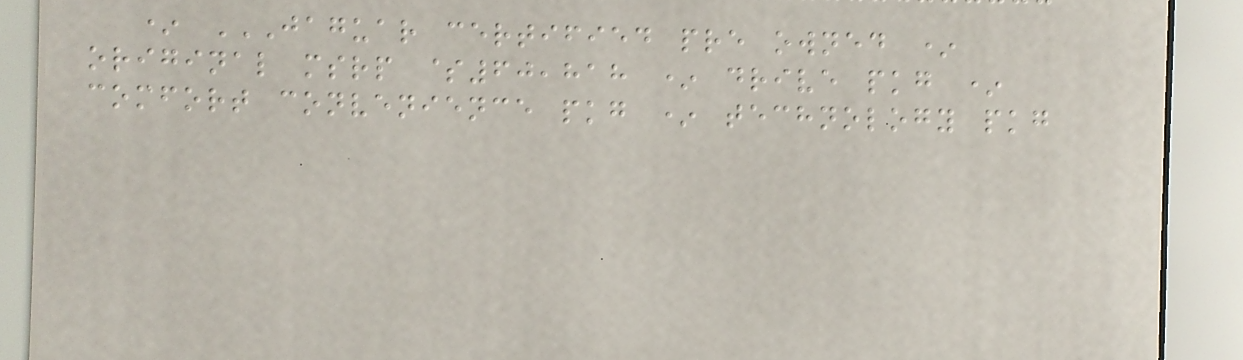* JAGUAR CERTIFIED PRE OWNED *
ORIGINAL MSRP $60,818 * DRIVE PKG *
COMFORT CONVENIENCE PKG * TECHNOLOGY PKG
